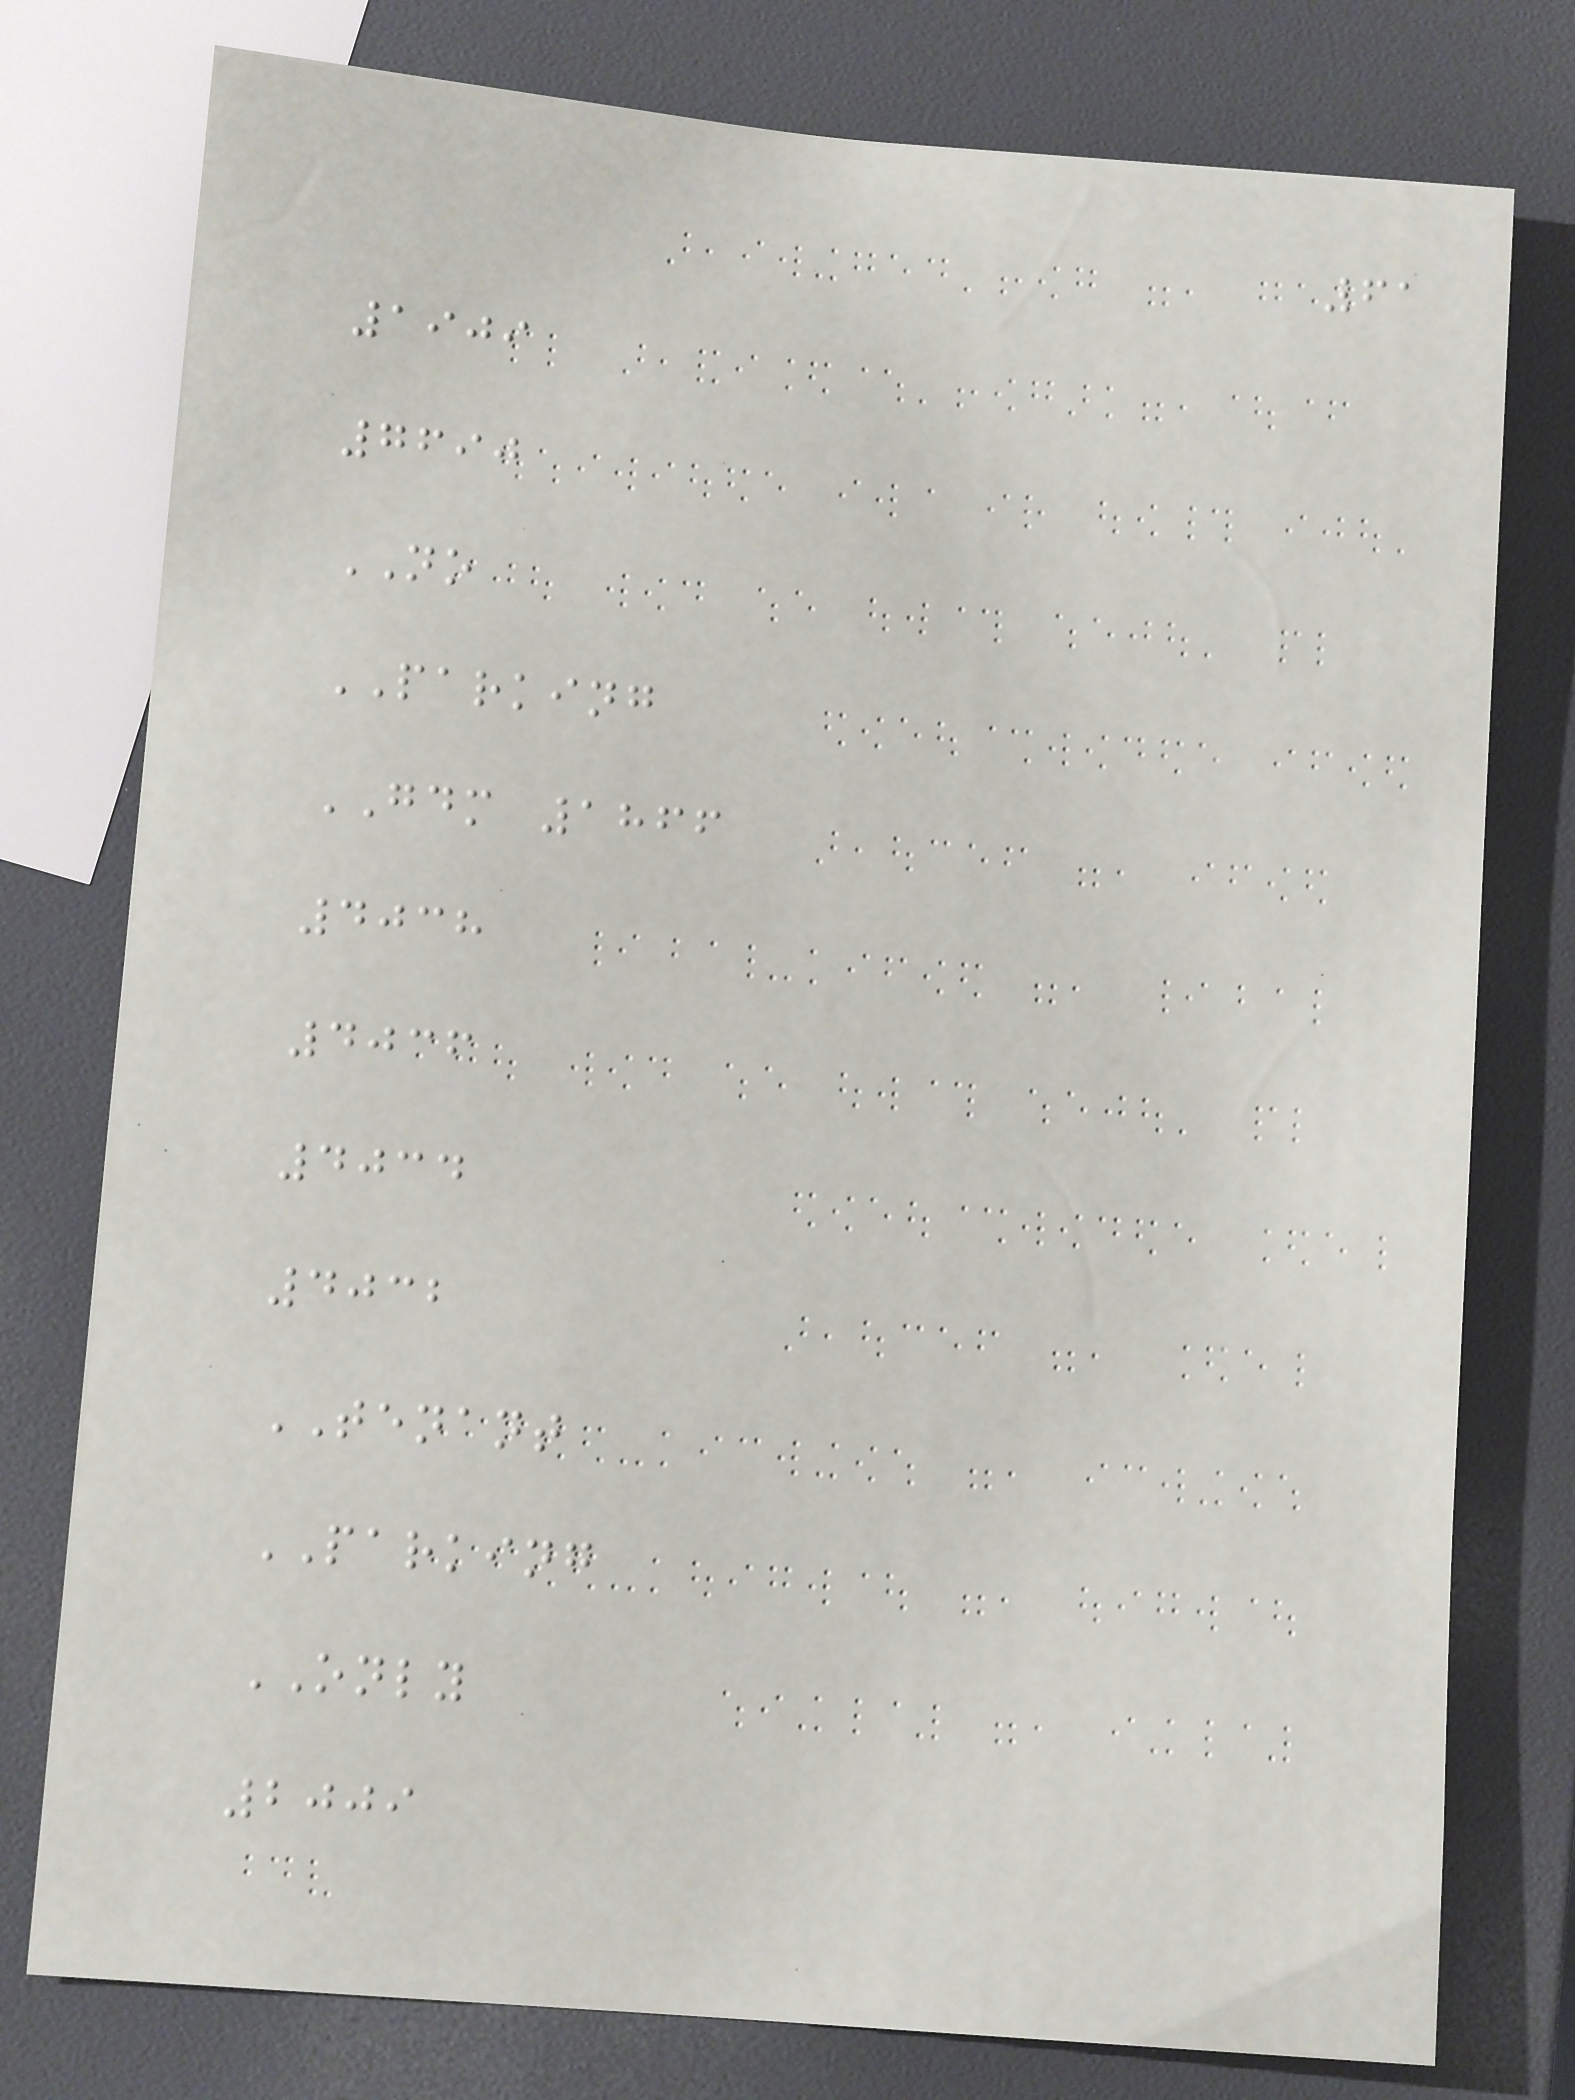61
1909
7690
NO
PARKING
GDM 1866
4038
4036
4034
4032
TENANT
PARKING
ONLY
2009
